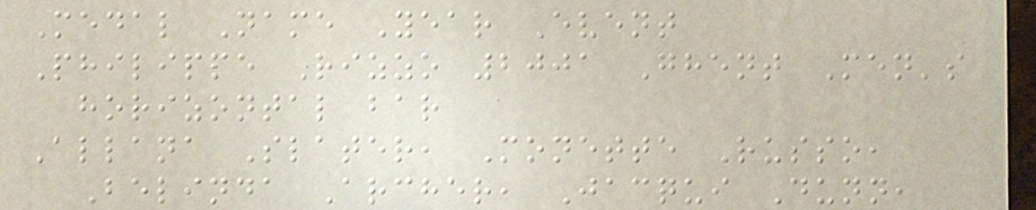Medal Name Year Event
Philippe Rizzo 2001 Ghent Men's
horizontal bar
Allana Slater, Monette Russo,
Belinda Archer, Jacqui Dunn,
